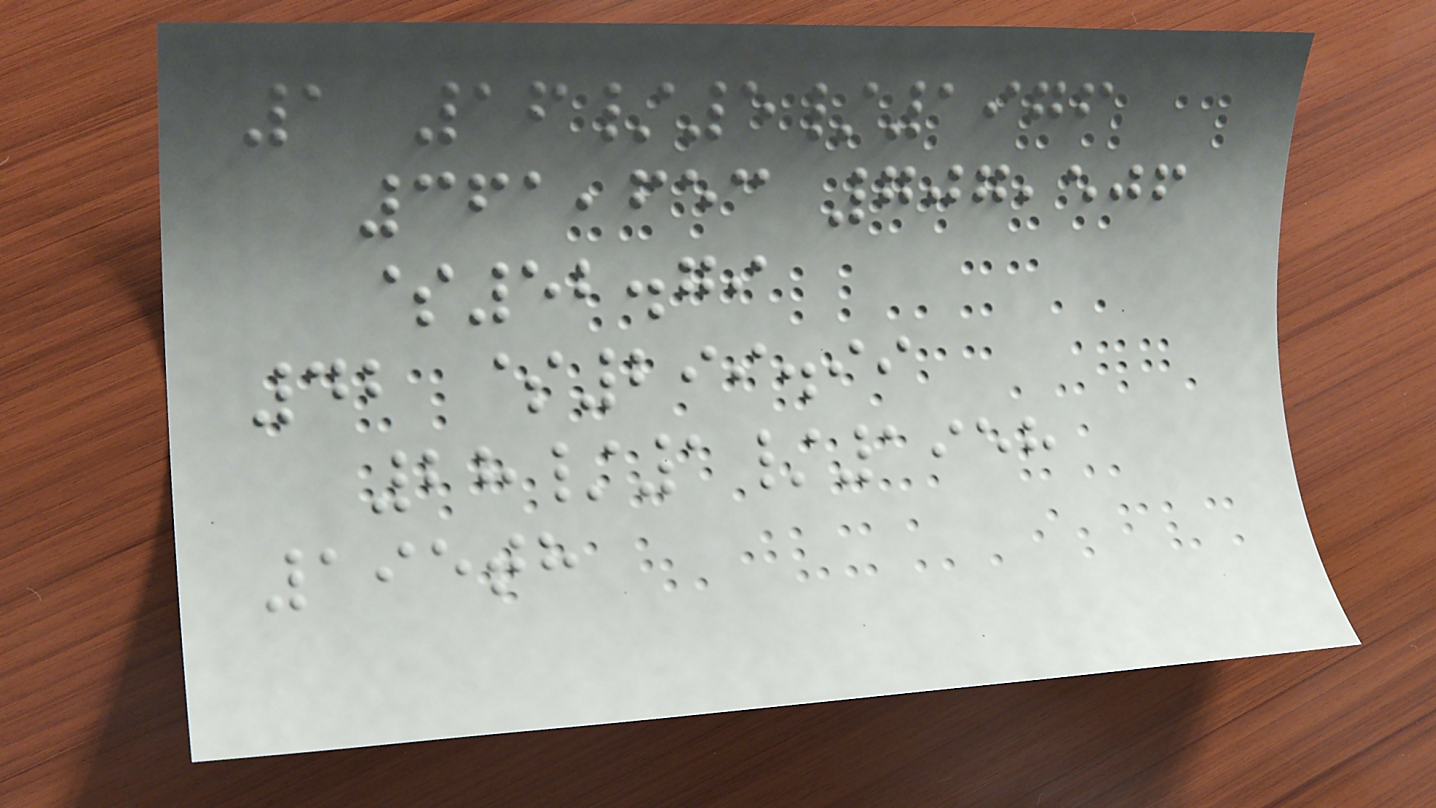1 16/5/1976
361,653 707,506
$52.79
42 $299.99
28/1/1958
195th
